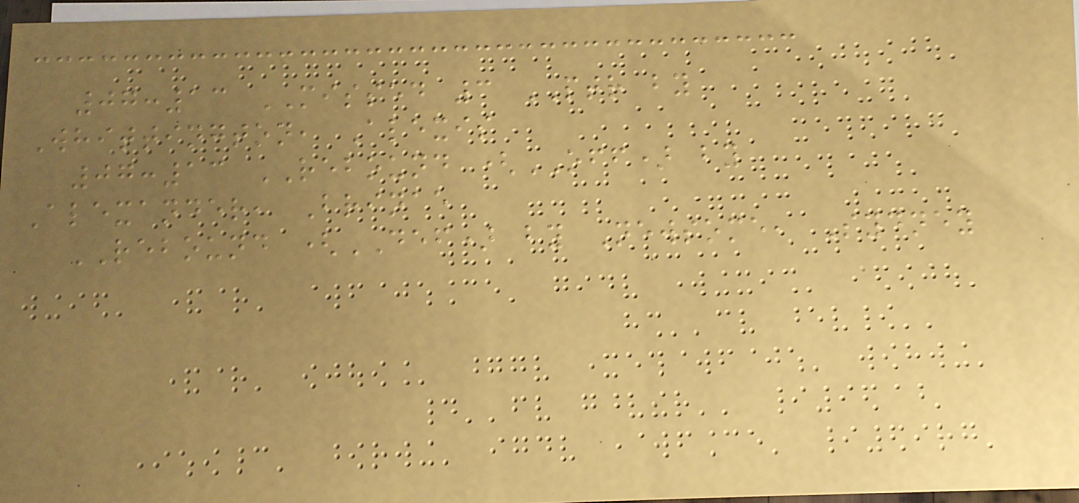07:13 MISSED 3 PTR by
Whittington, Alexis
07:13 REBOUND (OFF) by
Alexander, Brinae
REBOUND (DEF) by Newsome, Sydney
